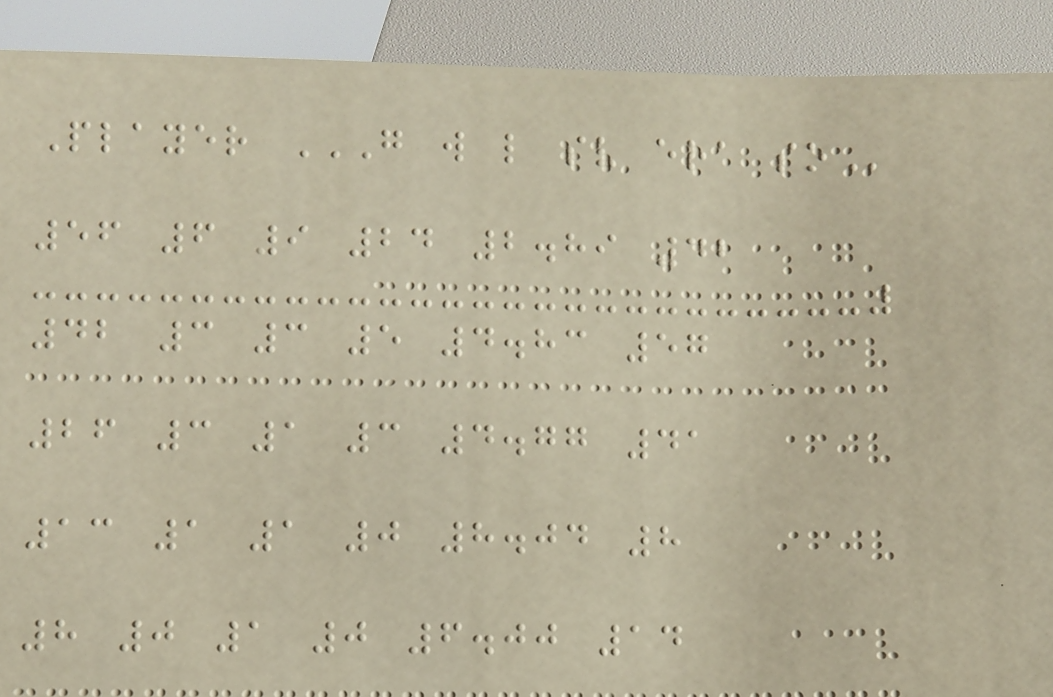Player G W L SV ERA SO
56 6 9 24 2.89 42
42 3 3 5 4.83 57
26 3 1 3 4.77 41
13 1 1 0 8.04 8
8 0 1 0 6.00 14
